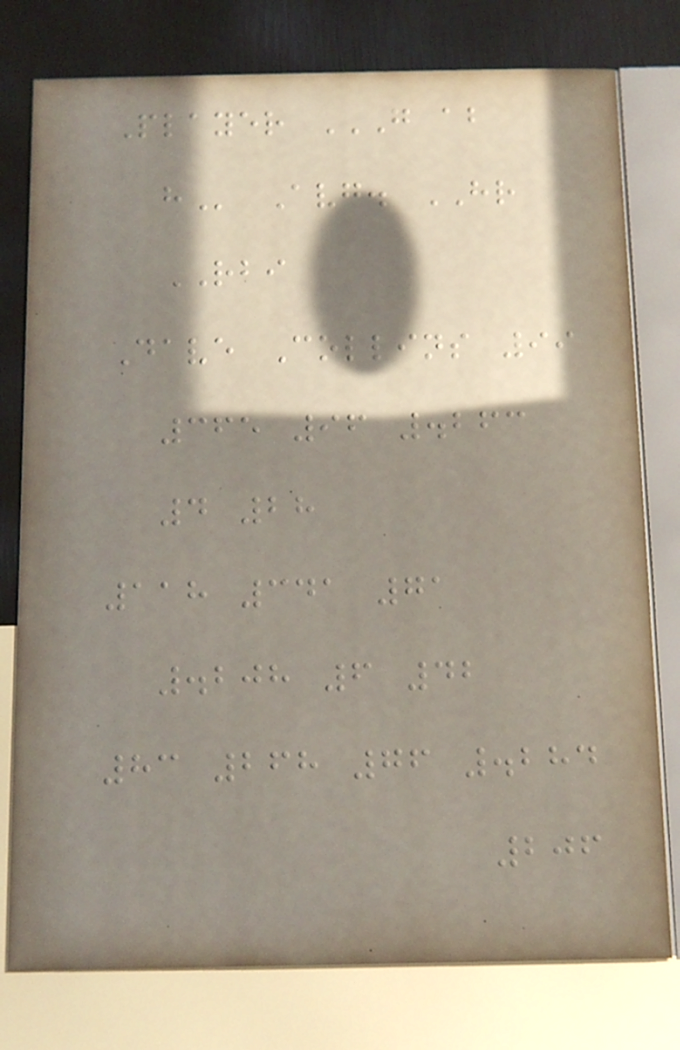Player G AB
H Avg. HR
RBI
Dave Collins 99
365 96 .263
4 28
118 341 71
.208 6 42
83 268 76 .284
206
